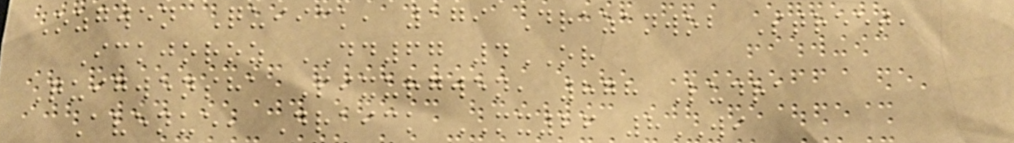Ozgwen Quiick, 179 Drazanwob Street,
Ickjoroz DD67 4OR
Quigwensha Pixurgwen, 878 Ludra
Avenue, Draick MX26 8WI
